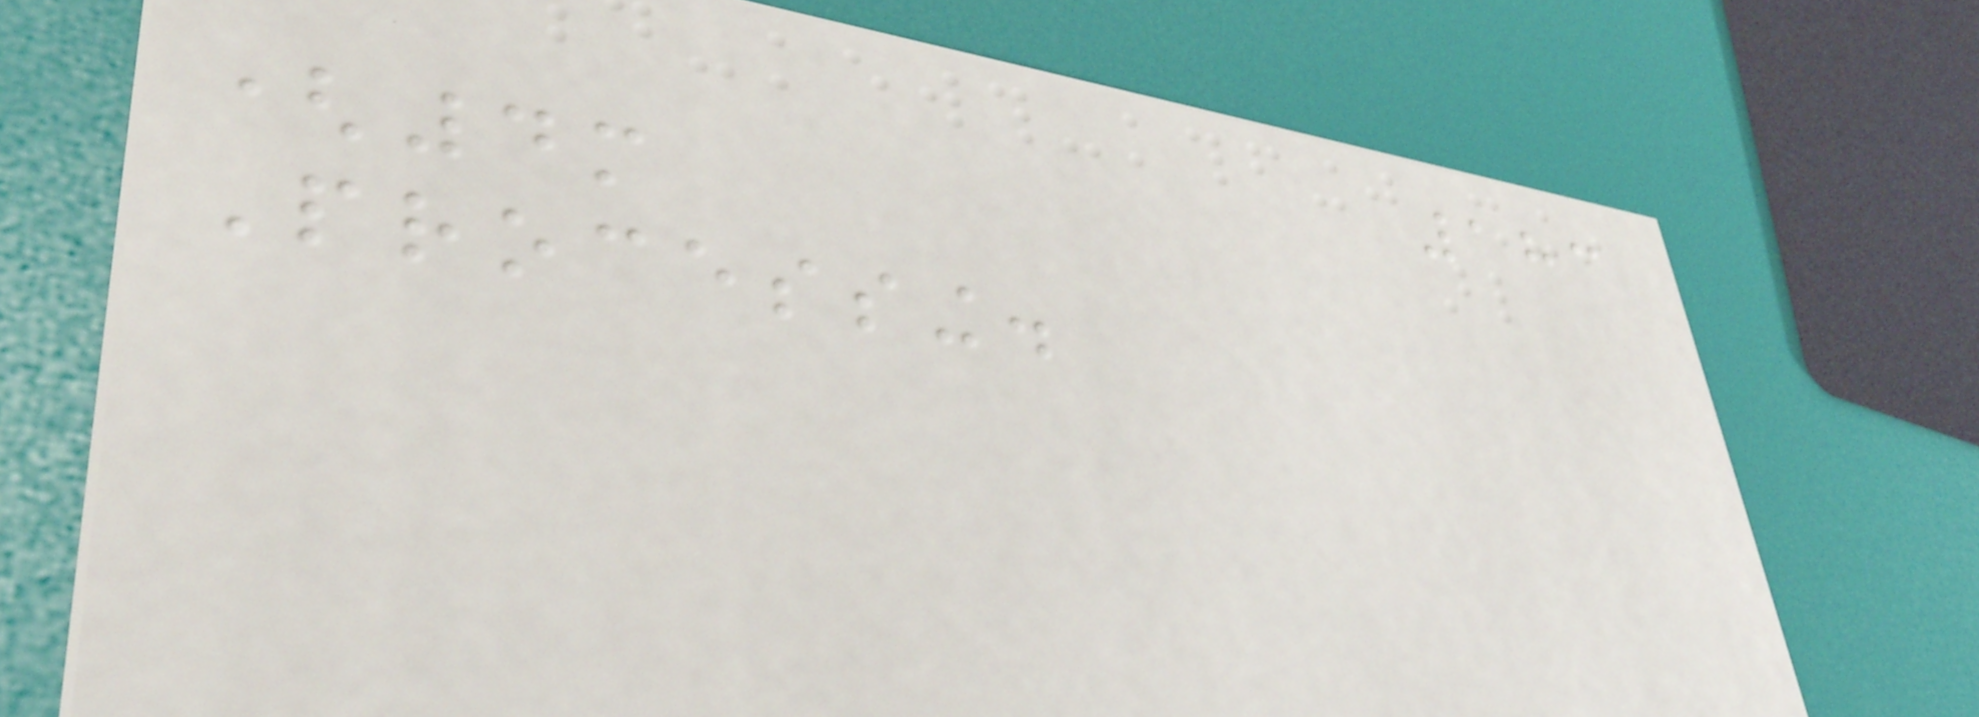183
(4m
Processing.
